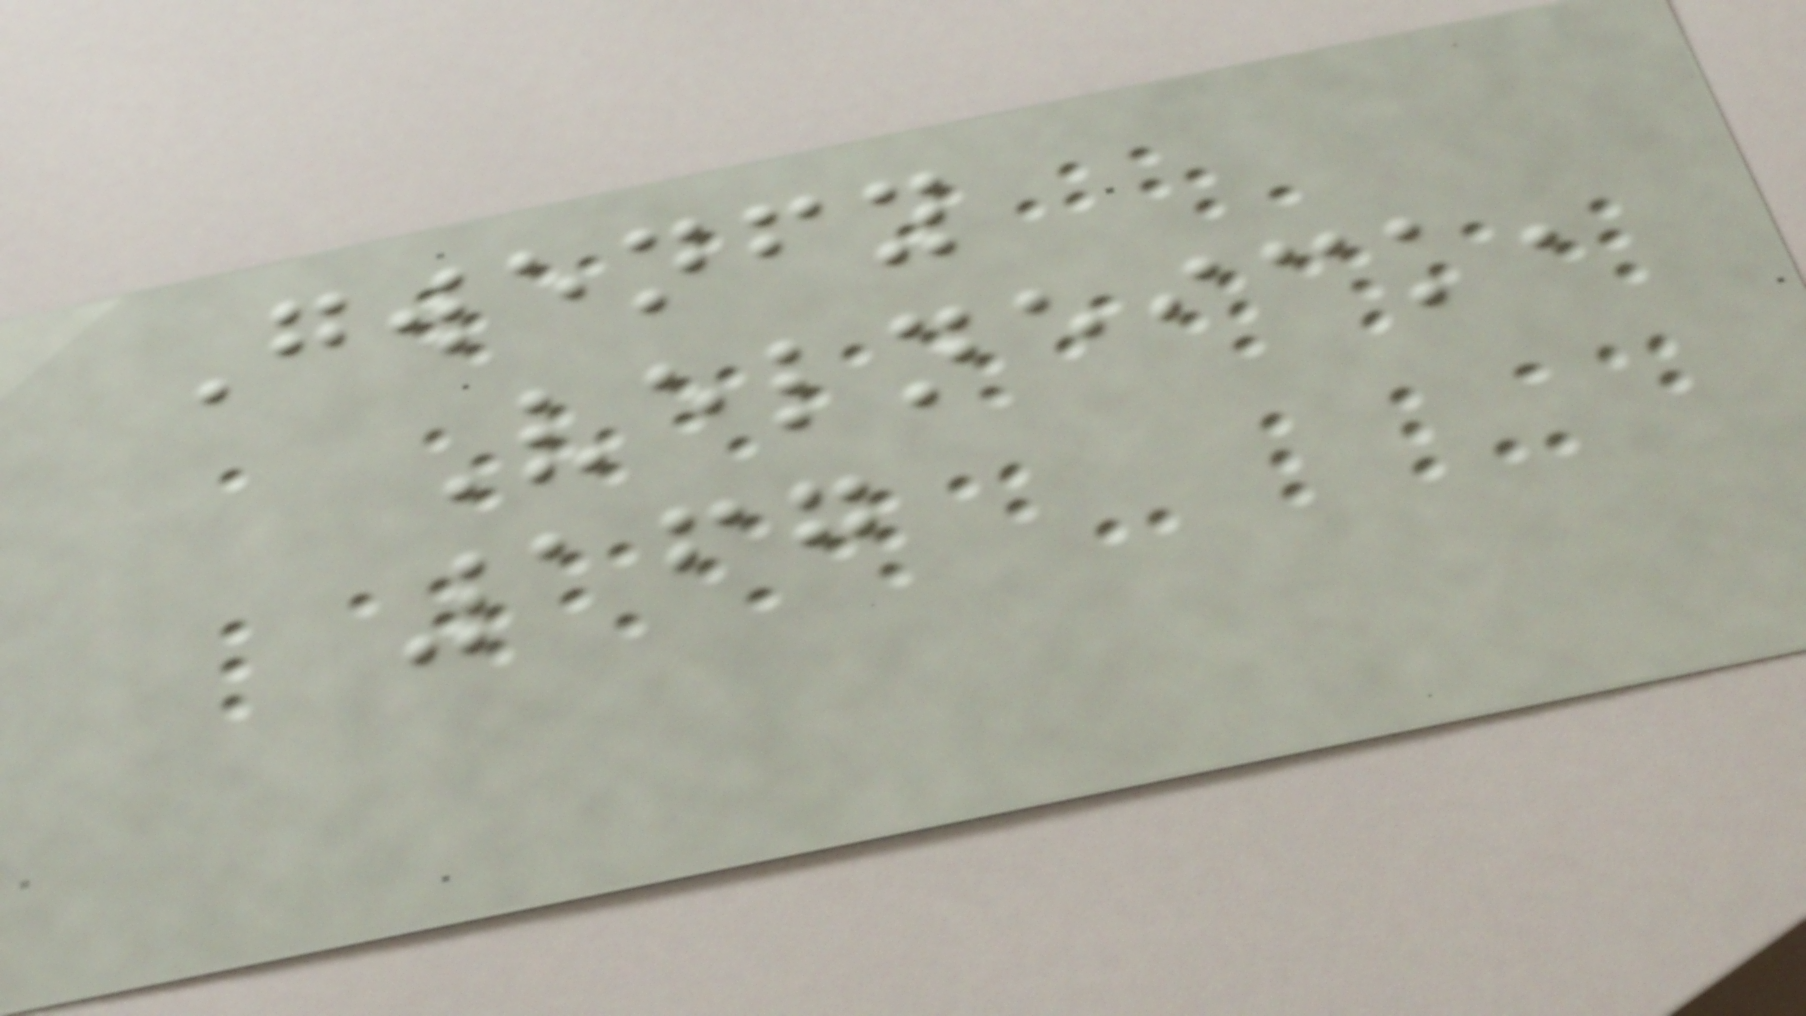Gwenfy
Velneick,
167
